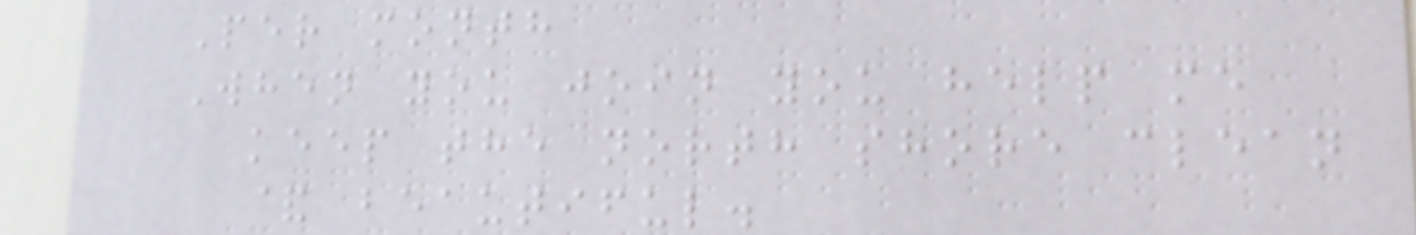Per month
When you join you help me
keep the north shore clean
& beautiful.
